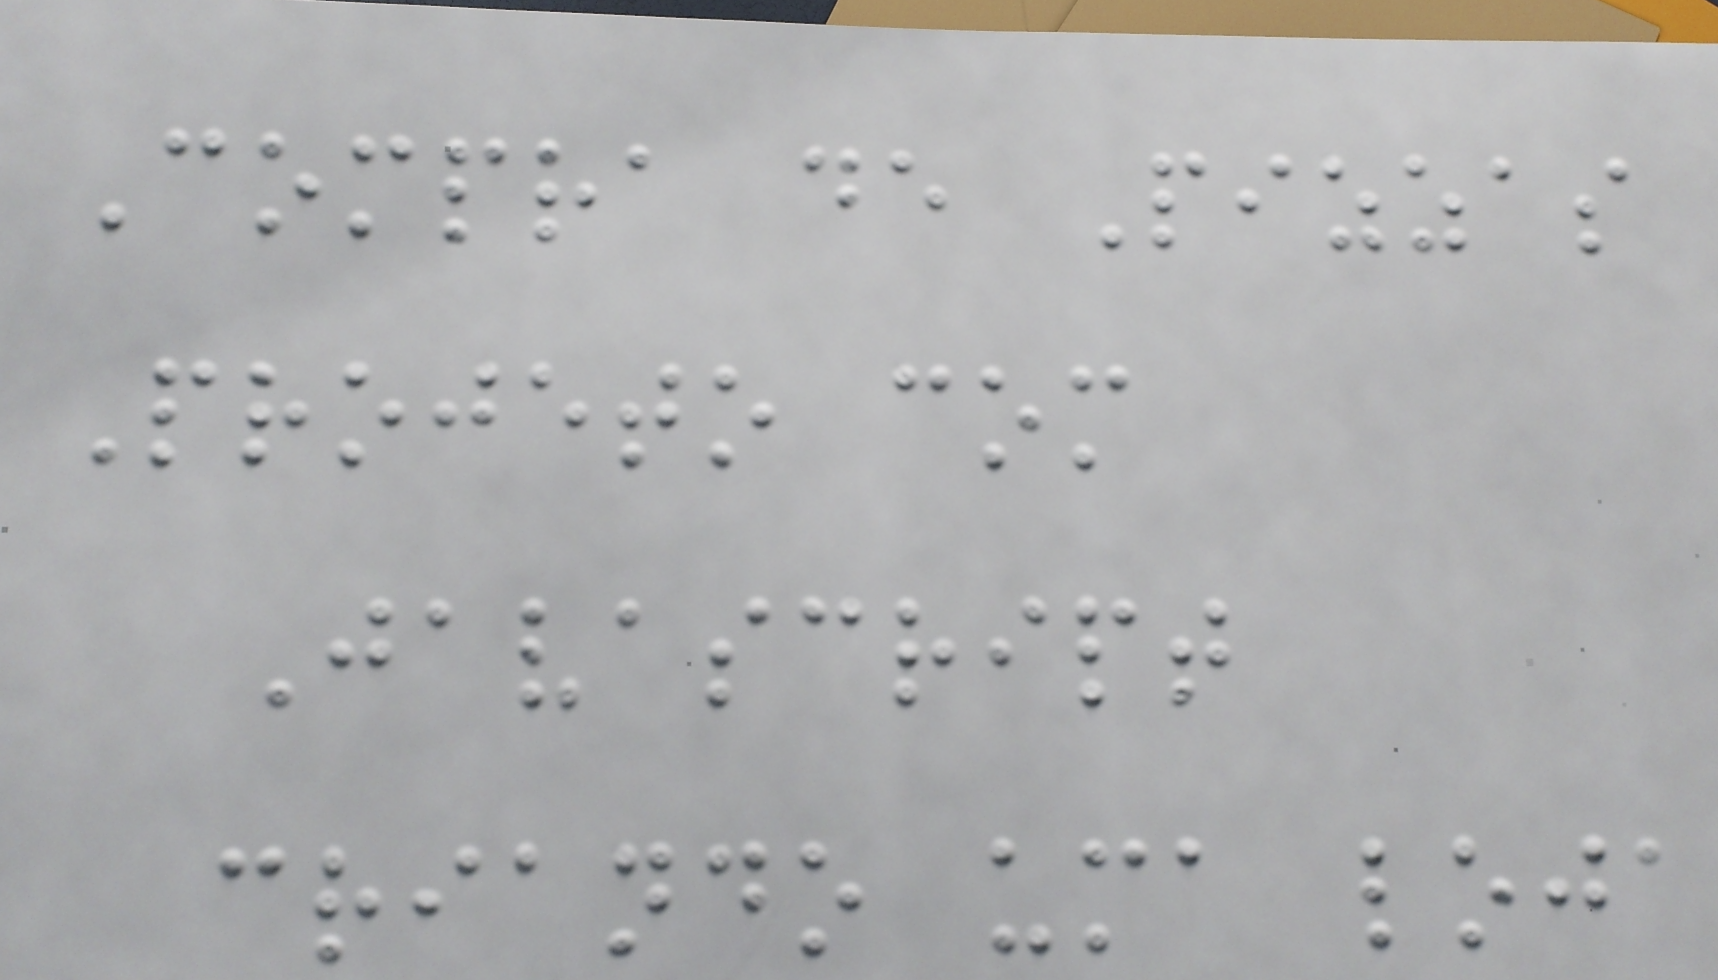Compra de Pizzas
Projeto com
Javascript
criando uma loja
